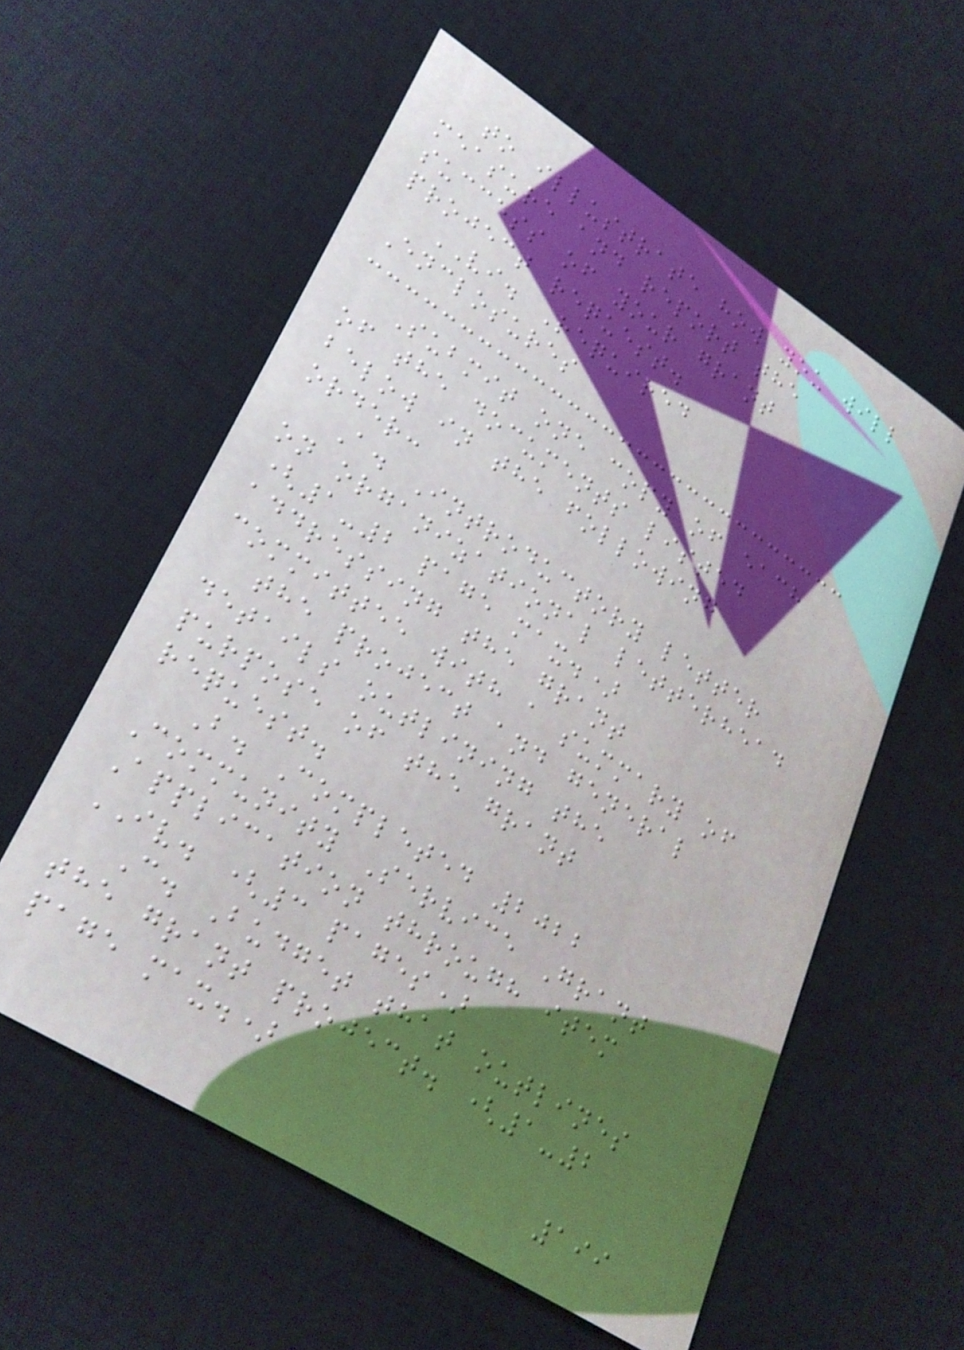to illustrate how you will
measure and report the
success of your grant
project request.
VI. Required
Enclosures
Submit one copy of each
of the documents listed
below in the following
order:
A. Introductory letter
on organizational letterhead
(1-2 page max.)
addressing the grant
committee with a summary of
the project and general
details outlining the
purpose of the grant
request.
B. Completed 2022
Community Service Grant
Application through item
IV. (3 pages)
C. Budget that outlines
the grant project. (1-2
page max.)
199
